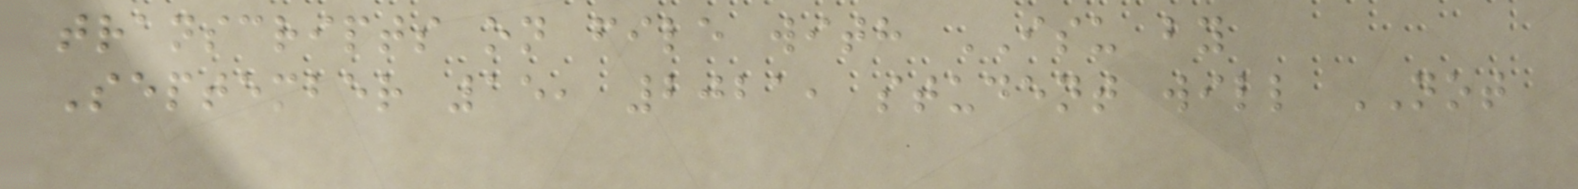transcripts on file with ISU by
September 15, 2021, student will NOT
